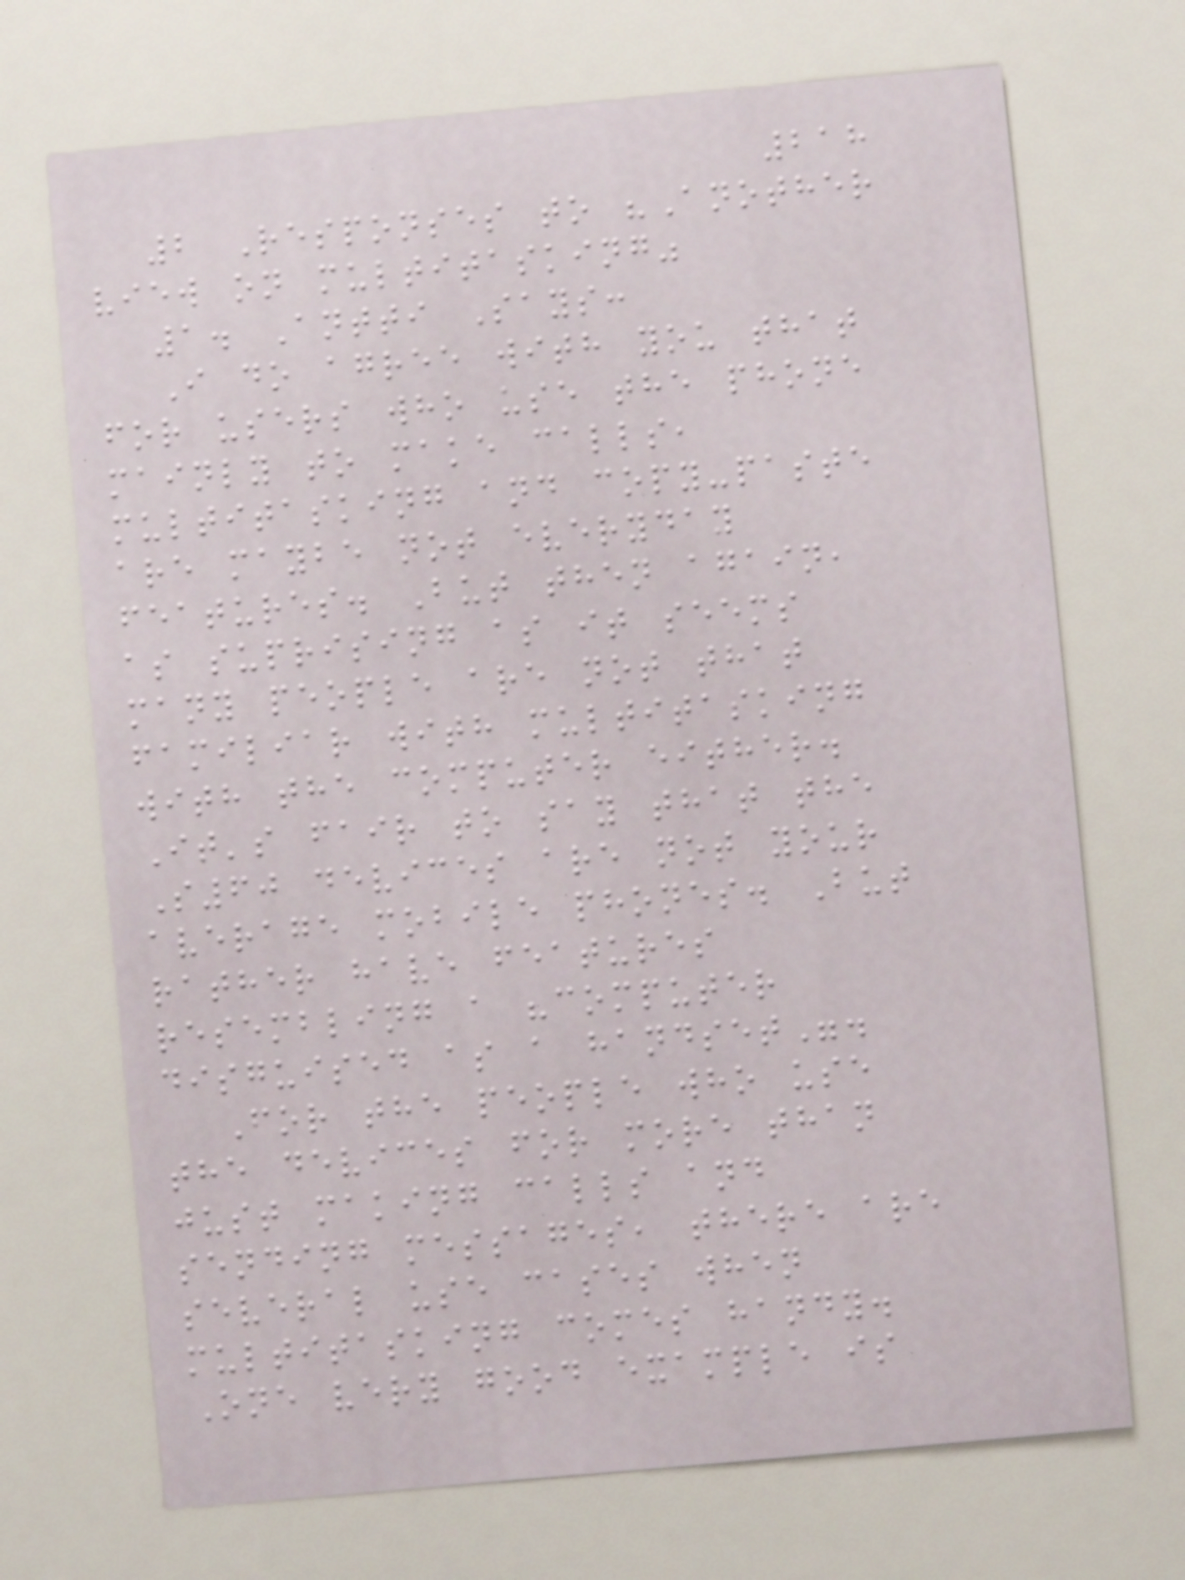218
2 Responses to "Another
view on multitasking"
1. Antti Says:
I do agree with you that
for users who use the phone
mainly to make calls,
multitasking and copy-paste
are maybe not everyday
features. But then again,
as suprising as it seems
many people are not that
familiar with multitasking
with the computer either.
It's fair to say that the
S60 devices are not your
average mobile phones. But
rather have features
resembling a "computer
disguised as a handset".
For the people who use
the devices for more than
just making calls and
sending messages, there are
several use cases when
multitasking comes handy.
One very good example is
